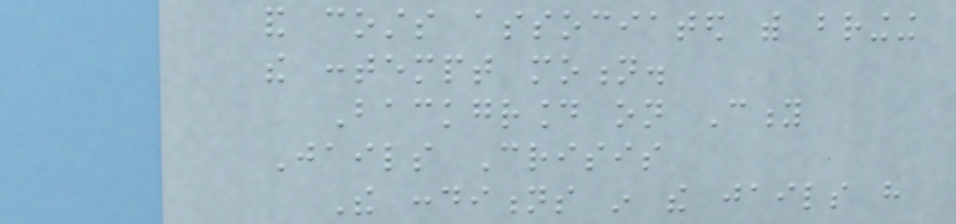and costs associated with bringing
the contempt motion.
Background on City
Jails Crisis
The conditions in the jails have
